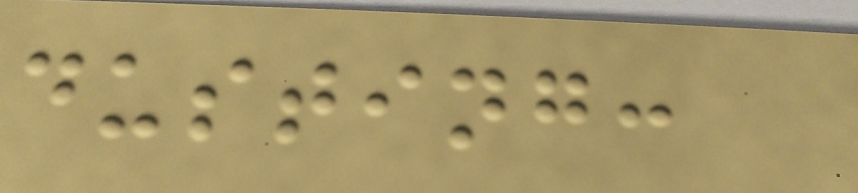dusting:
